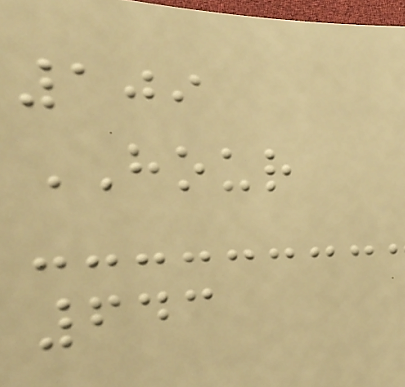109
HOUR
643
